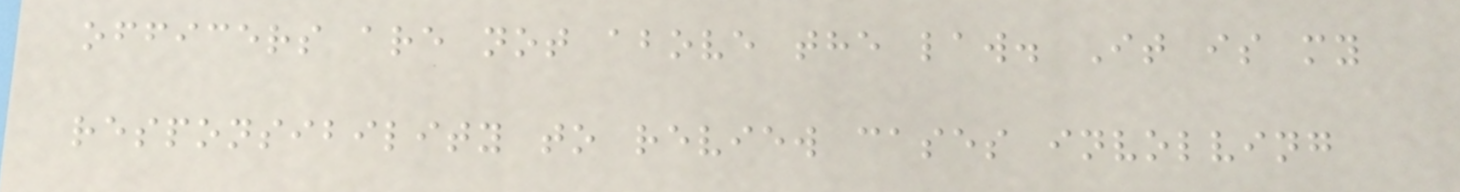officers are not above the law. It is my
responsibility to review cases involving
